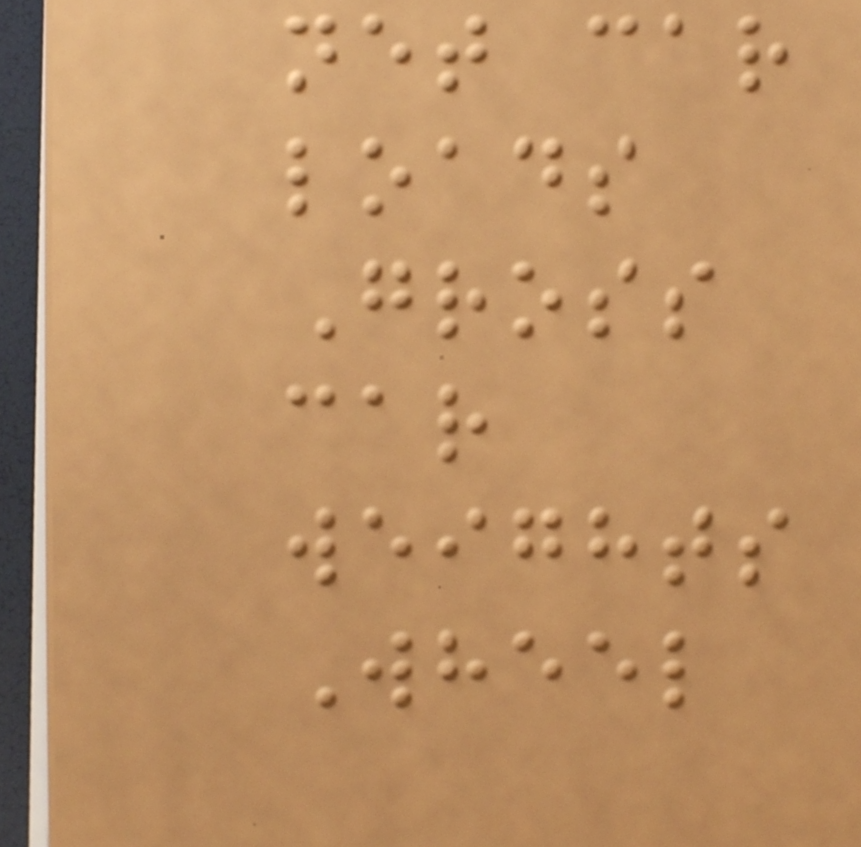net car
loads
Gross
car
weights
Wheel
